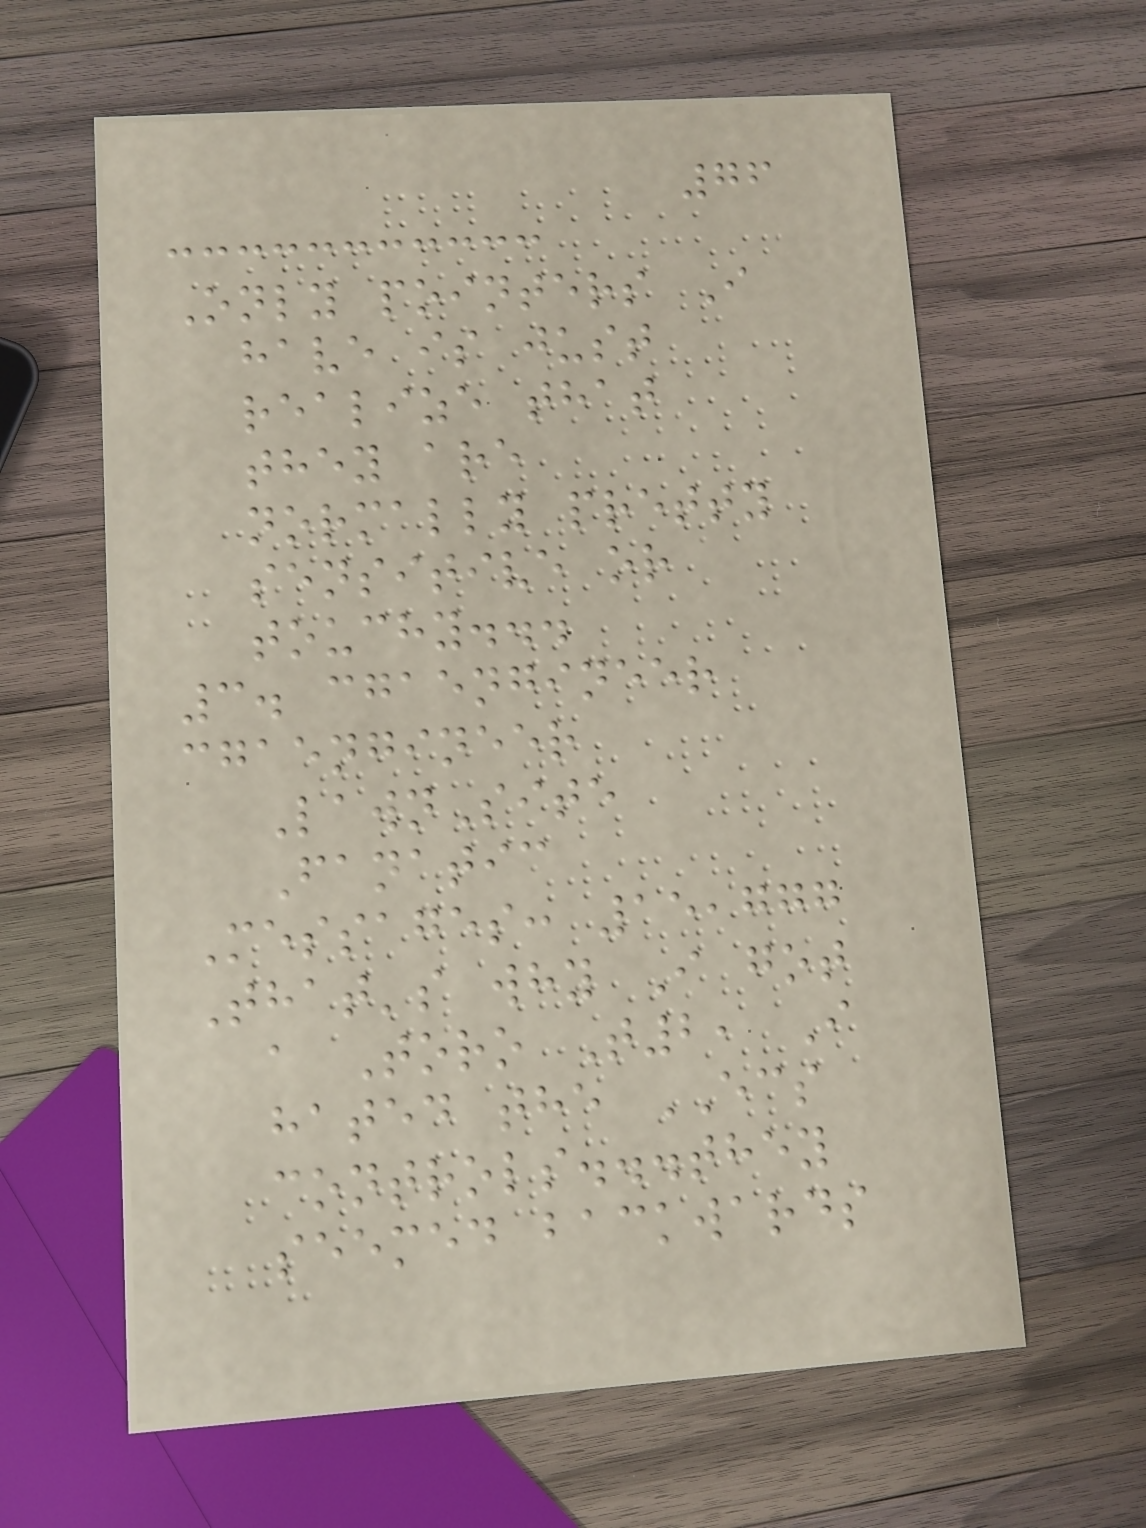76
Only pointers I
have is just
realize that
they are
normally pretty
sensitive or
touchy...
3. cgaengineer
cgaengineer
LawnSite
Fanatic
Messages: 15,777
That's why I got
a Toro T2, I
hated the ECS
controls...they
seemed backwards
